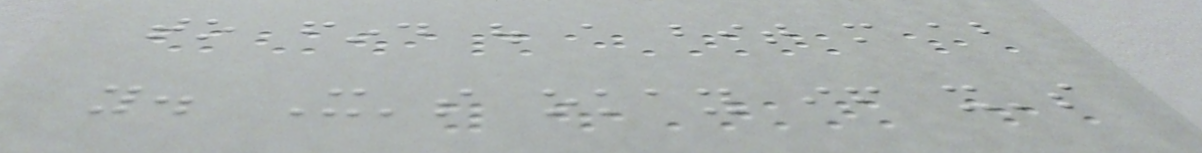to find out a bit more about
you. It's okay if it's
